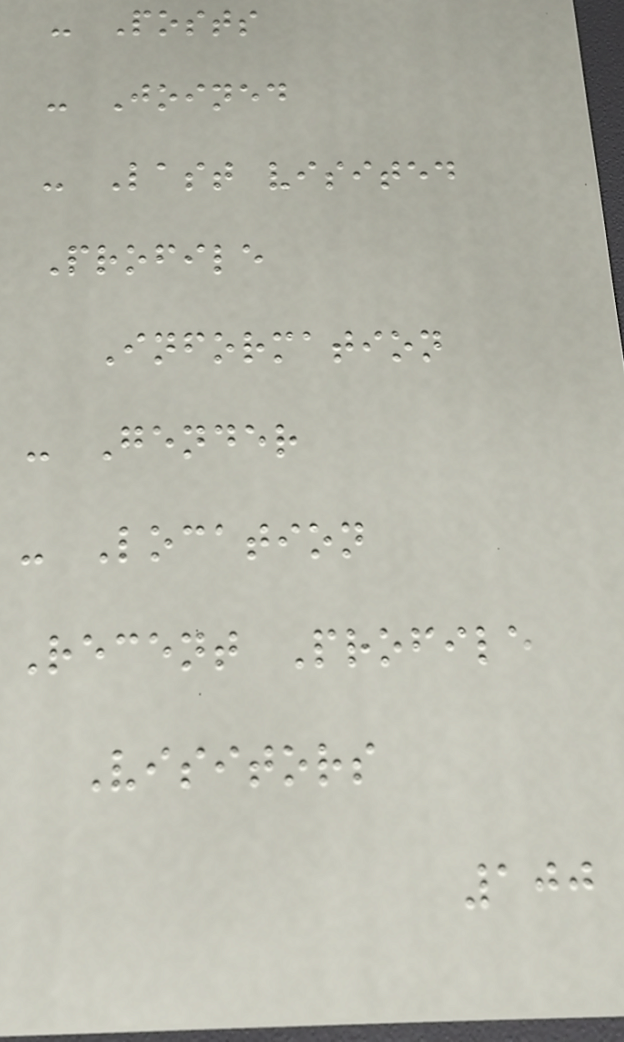- Posts
- Joined
- Last visited
Profile
Information
- Gender
- Location
Recent Profile
Visitors
100
